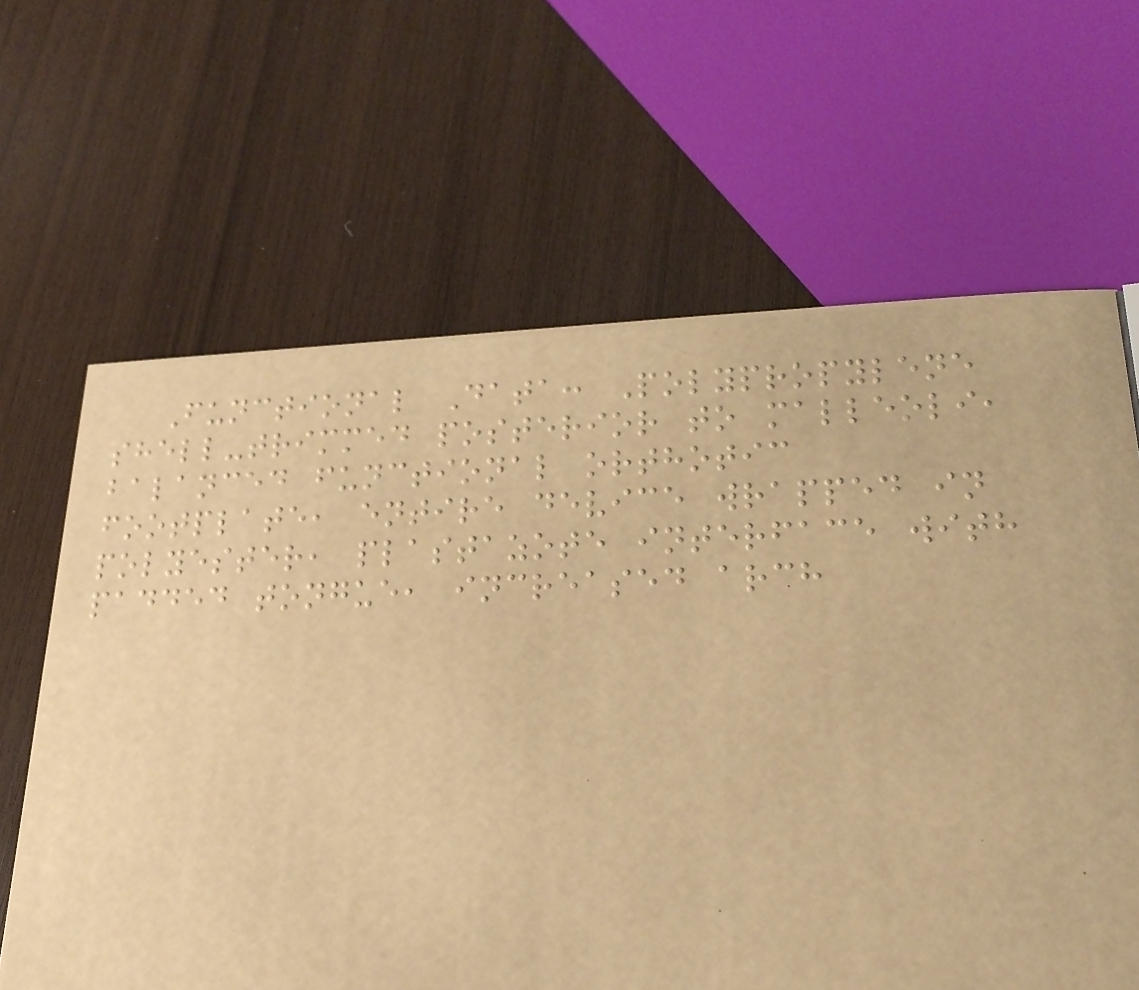Functional Data: Polypropylene
shell-trimmed posterior to malleoli,
balanced functional orthotic
footplate, entire device wrapped in
polyester, plastazote interface with
padded tongue, increased arch
